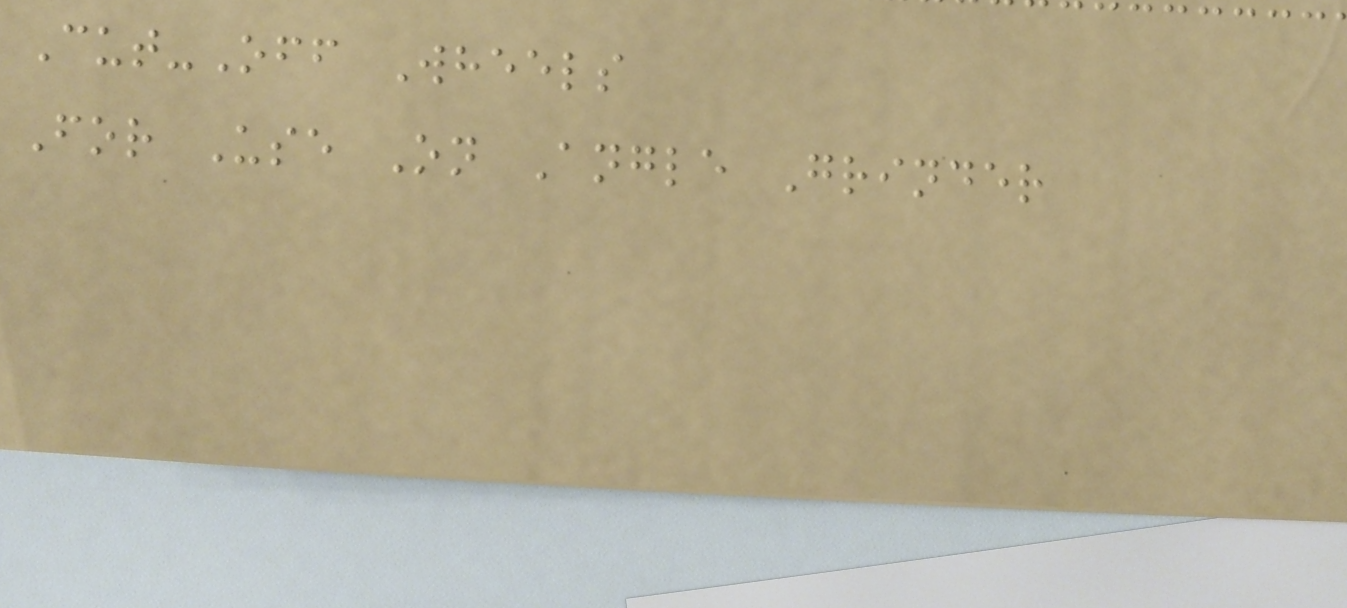Cut-Off Wheels
For Use On Angle Grinder
